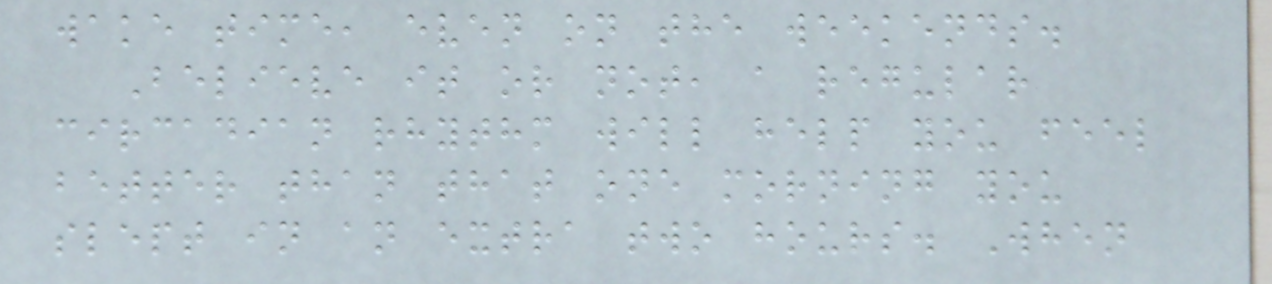wake time, even on the weekends.
Believe it or not, a regular
circadian rhythm will help you feel
better than that one morning you
slept in an extra two hours. When
